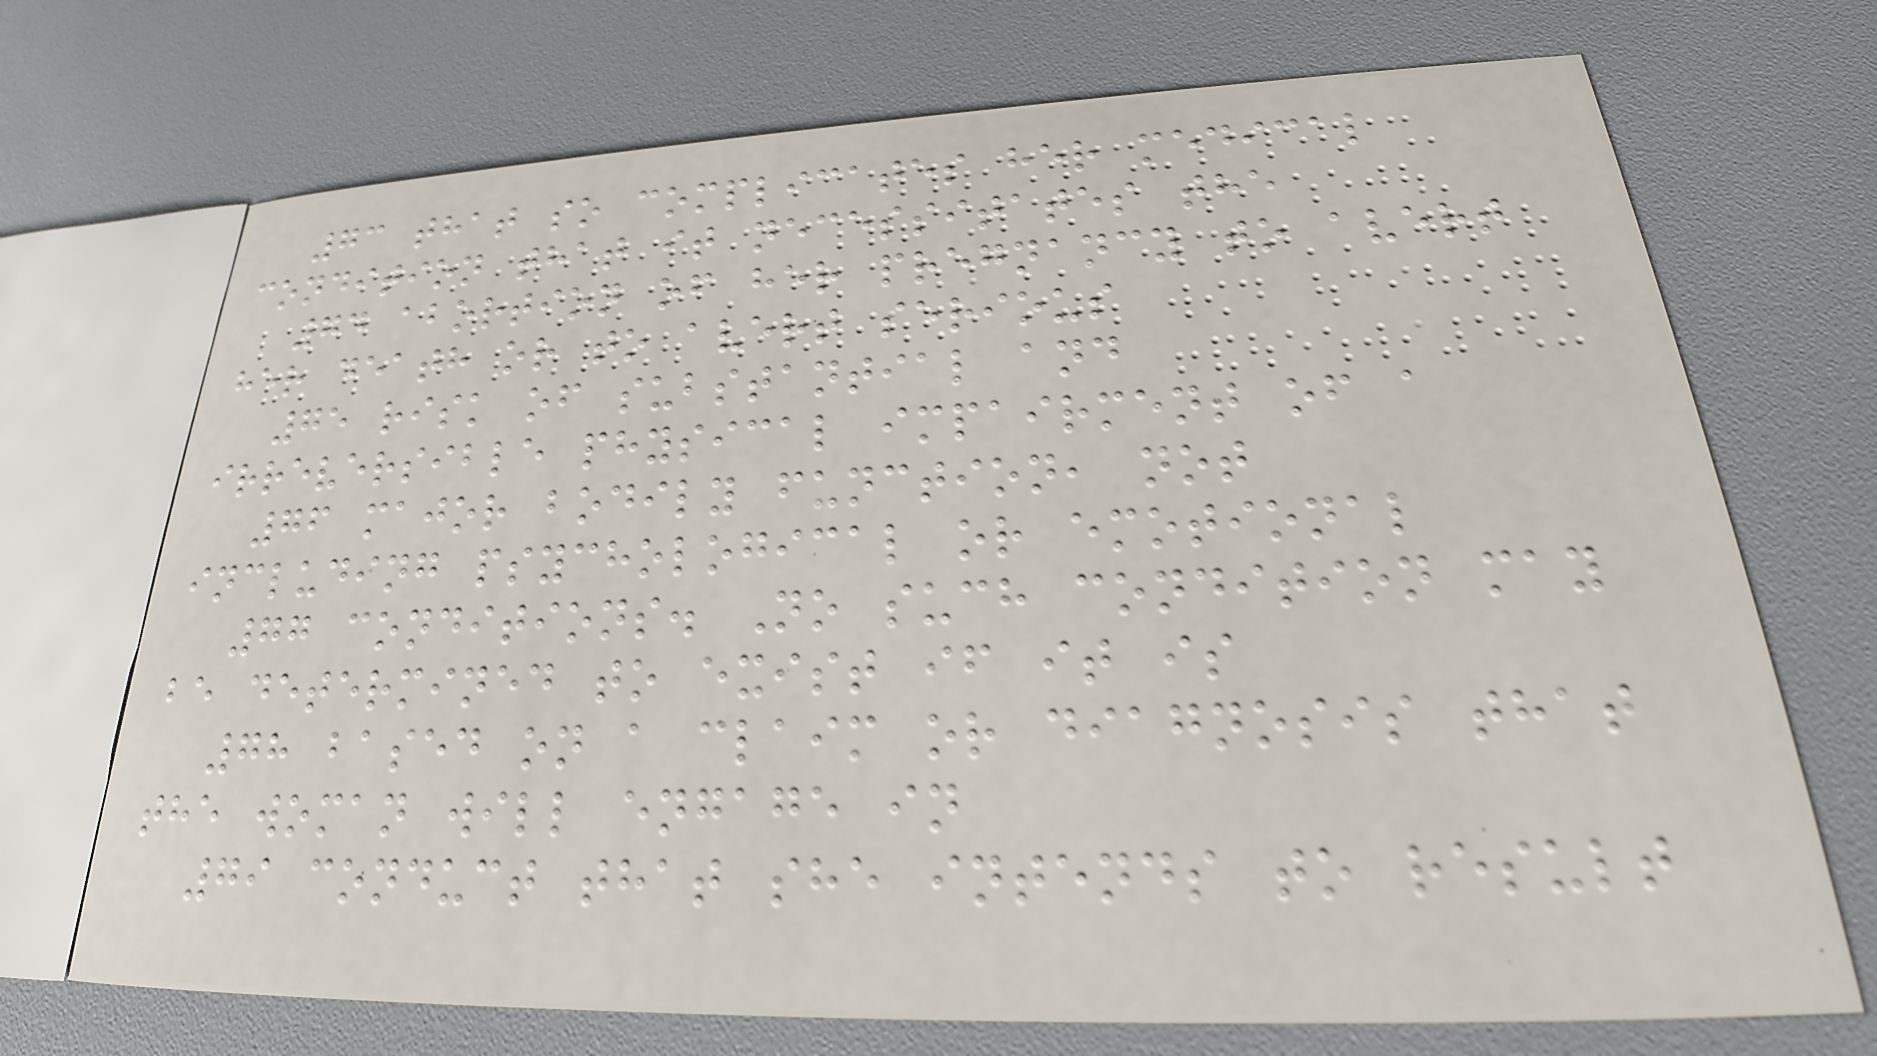73 that so complicates her medical
condition that it necessitates the
74 abortion of her pregnancy to avert
her death or to avert serious
75 risk of substantial and
irreversible physical impairment of a
76 major bodily function, not
including psychological or emotional
77 conditions. No such condition may
be determined to exist if it is
78 based on a claim or diagnosis that
the woman will engage in
79 conduct that she intends to result
